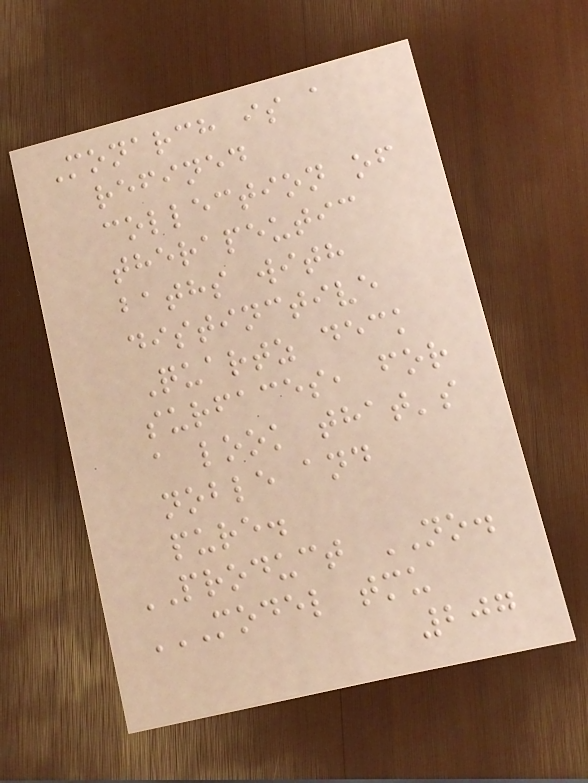Monarch is a
refined
collection of
therapeutic
baths with
distinctive
Quartz deck
surfaces, for
a look that's
noble and
pure.
PRODUCT NO.
MODEL TMU
207
